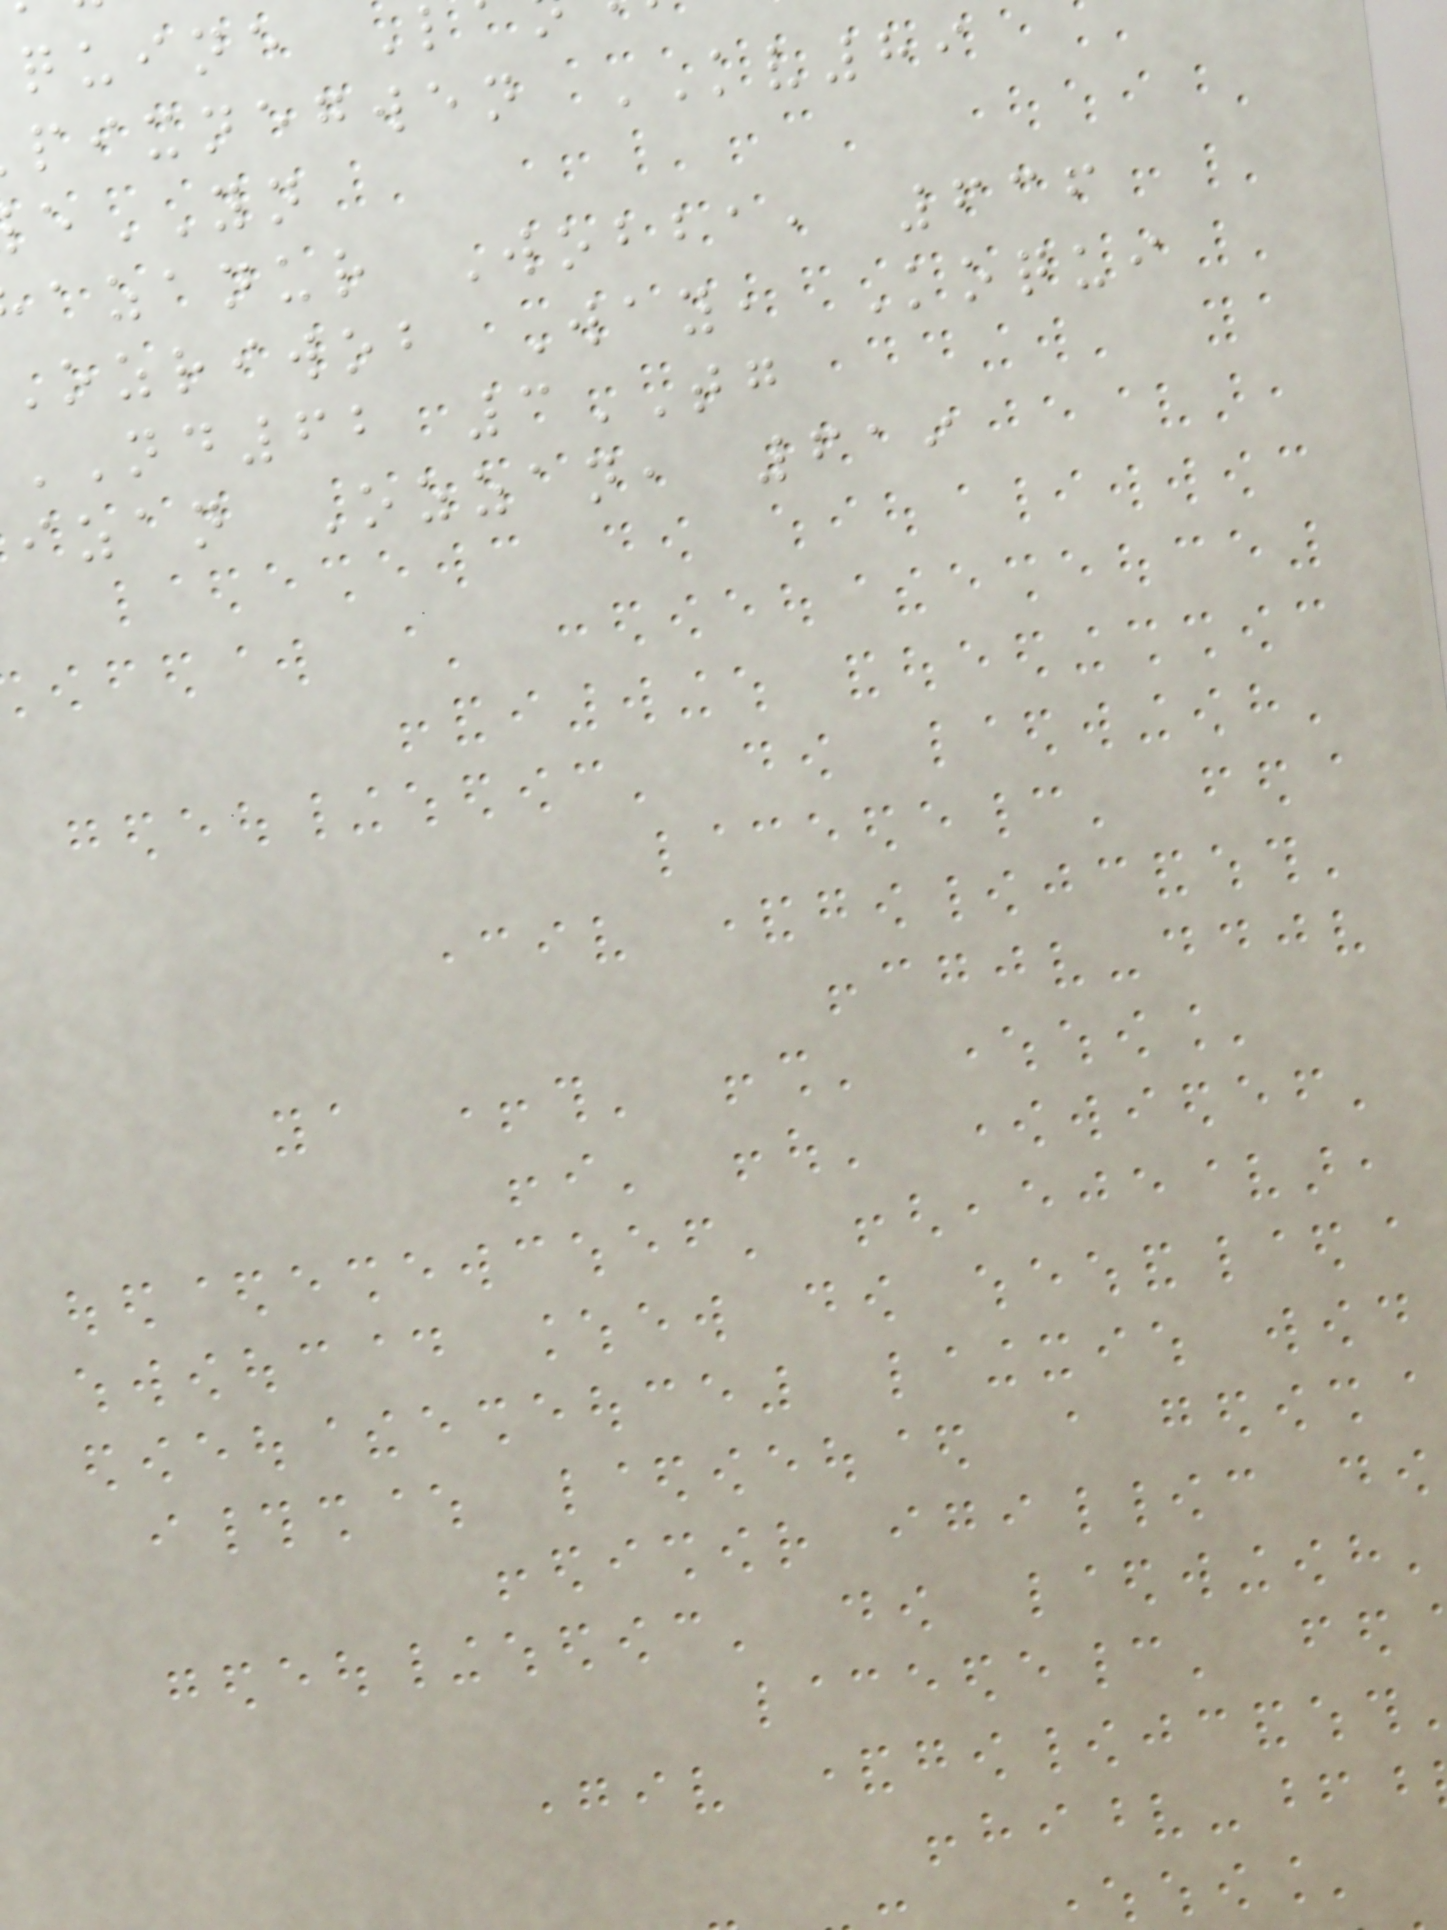quine L
pixnegwen KV89
YN
azanur Wobba, 636
Ozriwob Way, Koqui
ND62 3TG
izan Ozzan, 619
